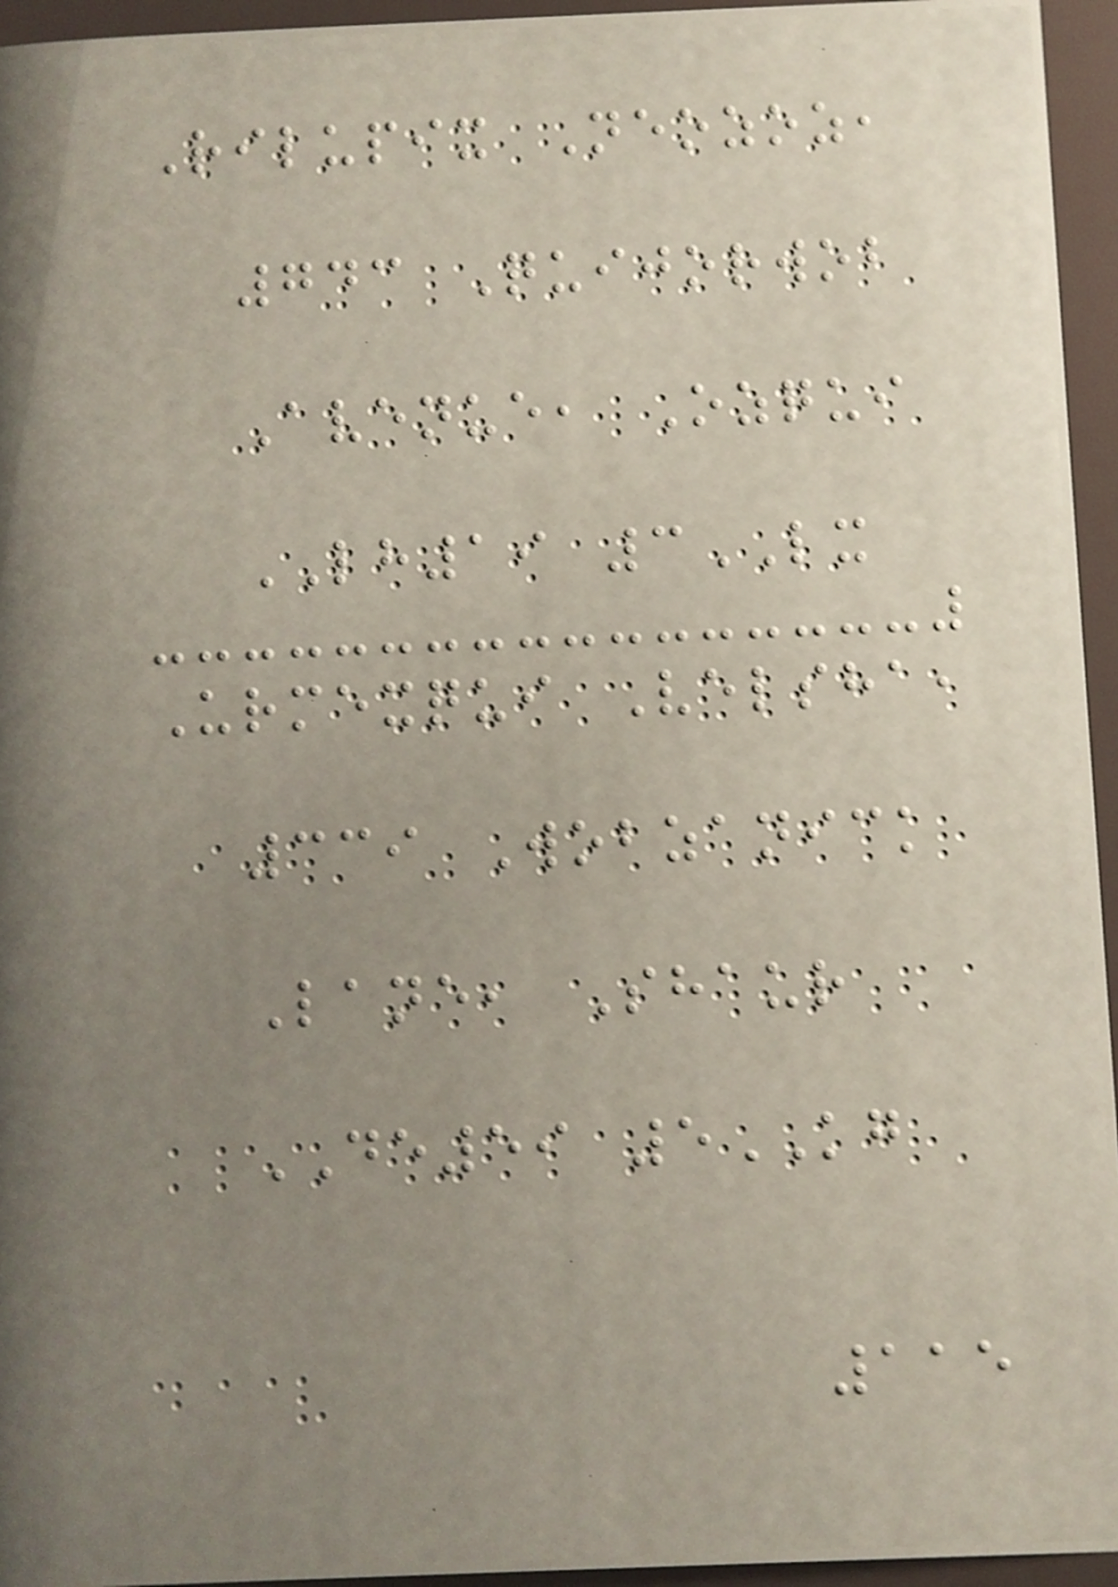Rilupix Neozoz,
743 Quijorwob
Avenue, Ozqui
LH19 3LX
Urmexqui Velsha,
339 Wobzanick
Lane, Shaur
DE59 5KG
115
